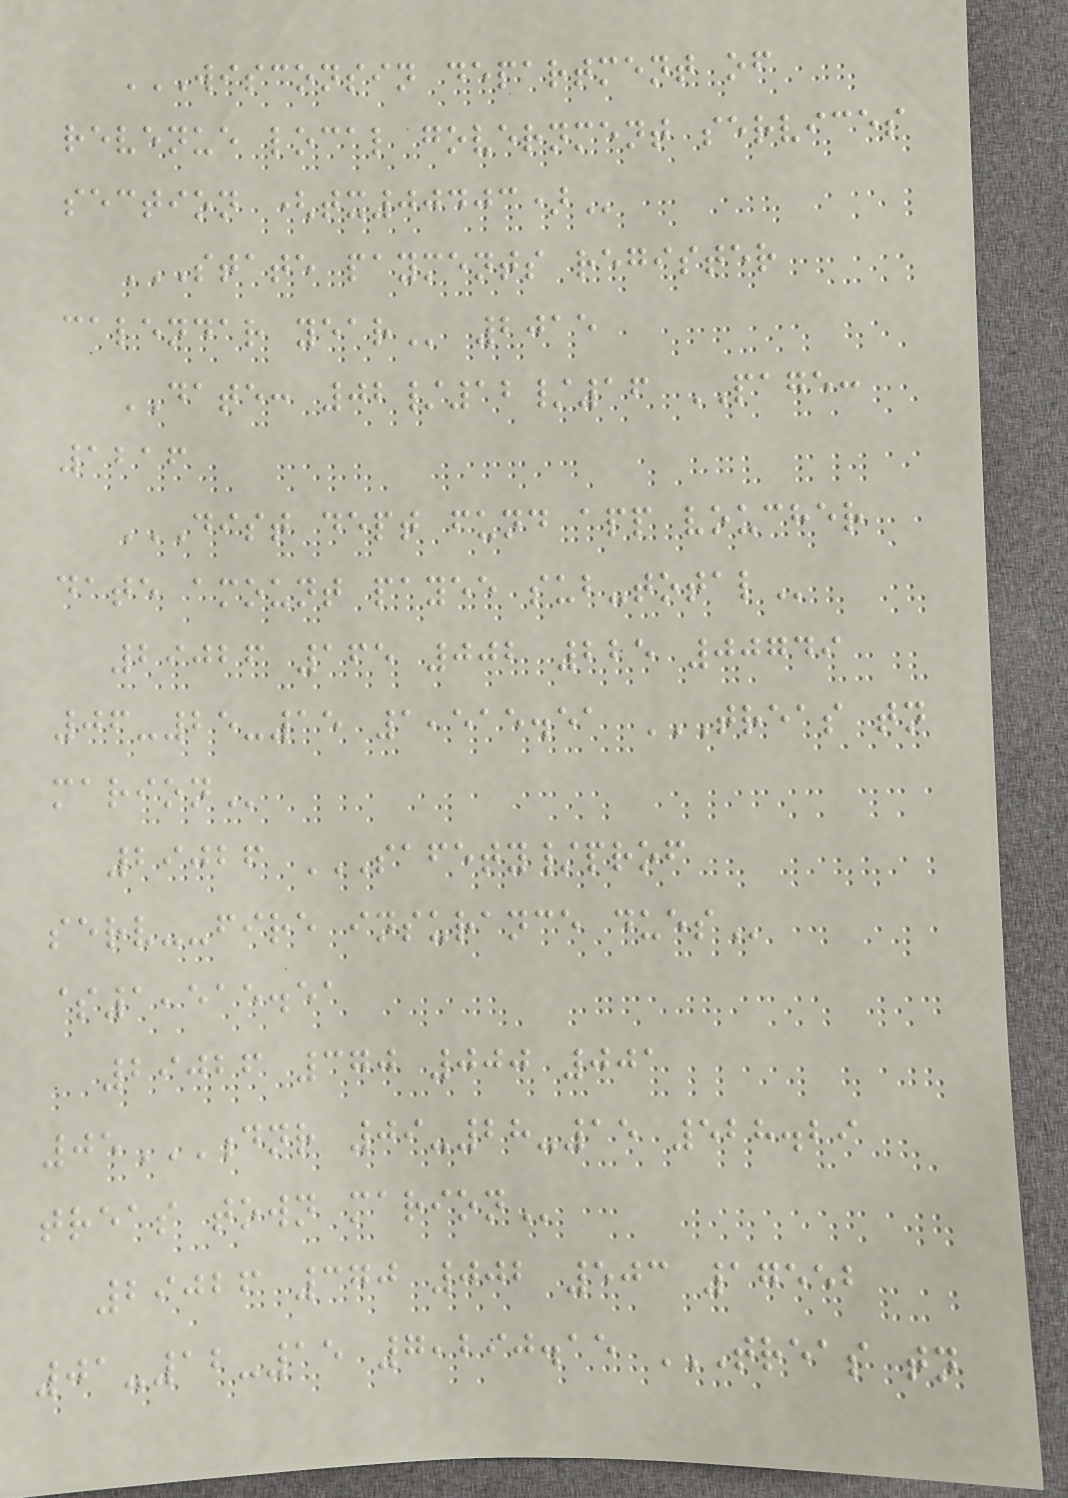WISCONSIN DEPARTMENT OF
REVENUE LOCAL GOVERNMENT SERVICES
SECTION (TX00403)
STATE PAYMENTS REGISTER
CALENDAR YEAR 2015
DATE: 02/12/16 PAGE:
1216
DIST DEPT FUND APP VOUCHER
DATE AMOUNT PAYEE SUB-TOTAL
29026 165 002 225 00749
06-25-15 1,515.51 TREAS TN
MARION
29026 SAFETY/PROF
SERV--FIRE INSURANCE DUES
$1,515.51
29026 370 000 001
05DNR 09-28-15 528.29
TREAS TOWN MARION
29026 370 002 503 17552
01-12-15 7,290.15 TREAS TN
